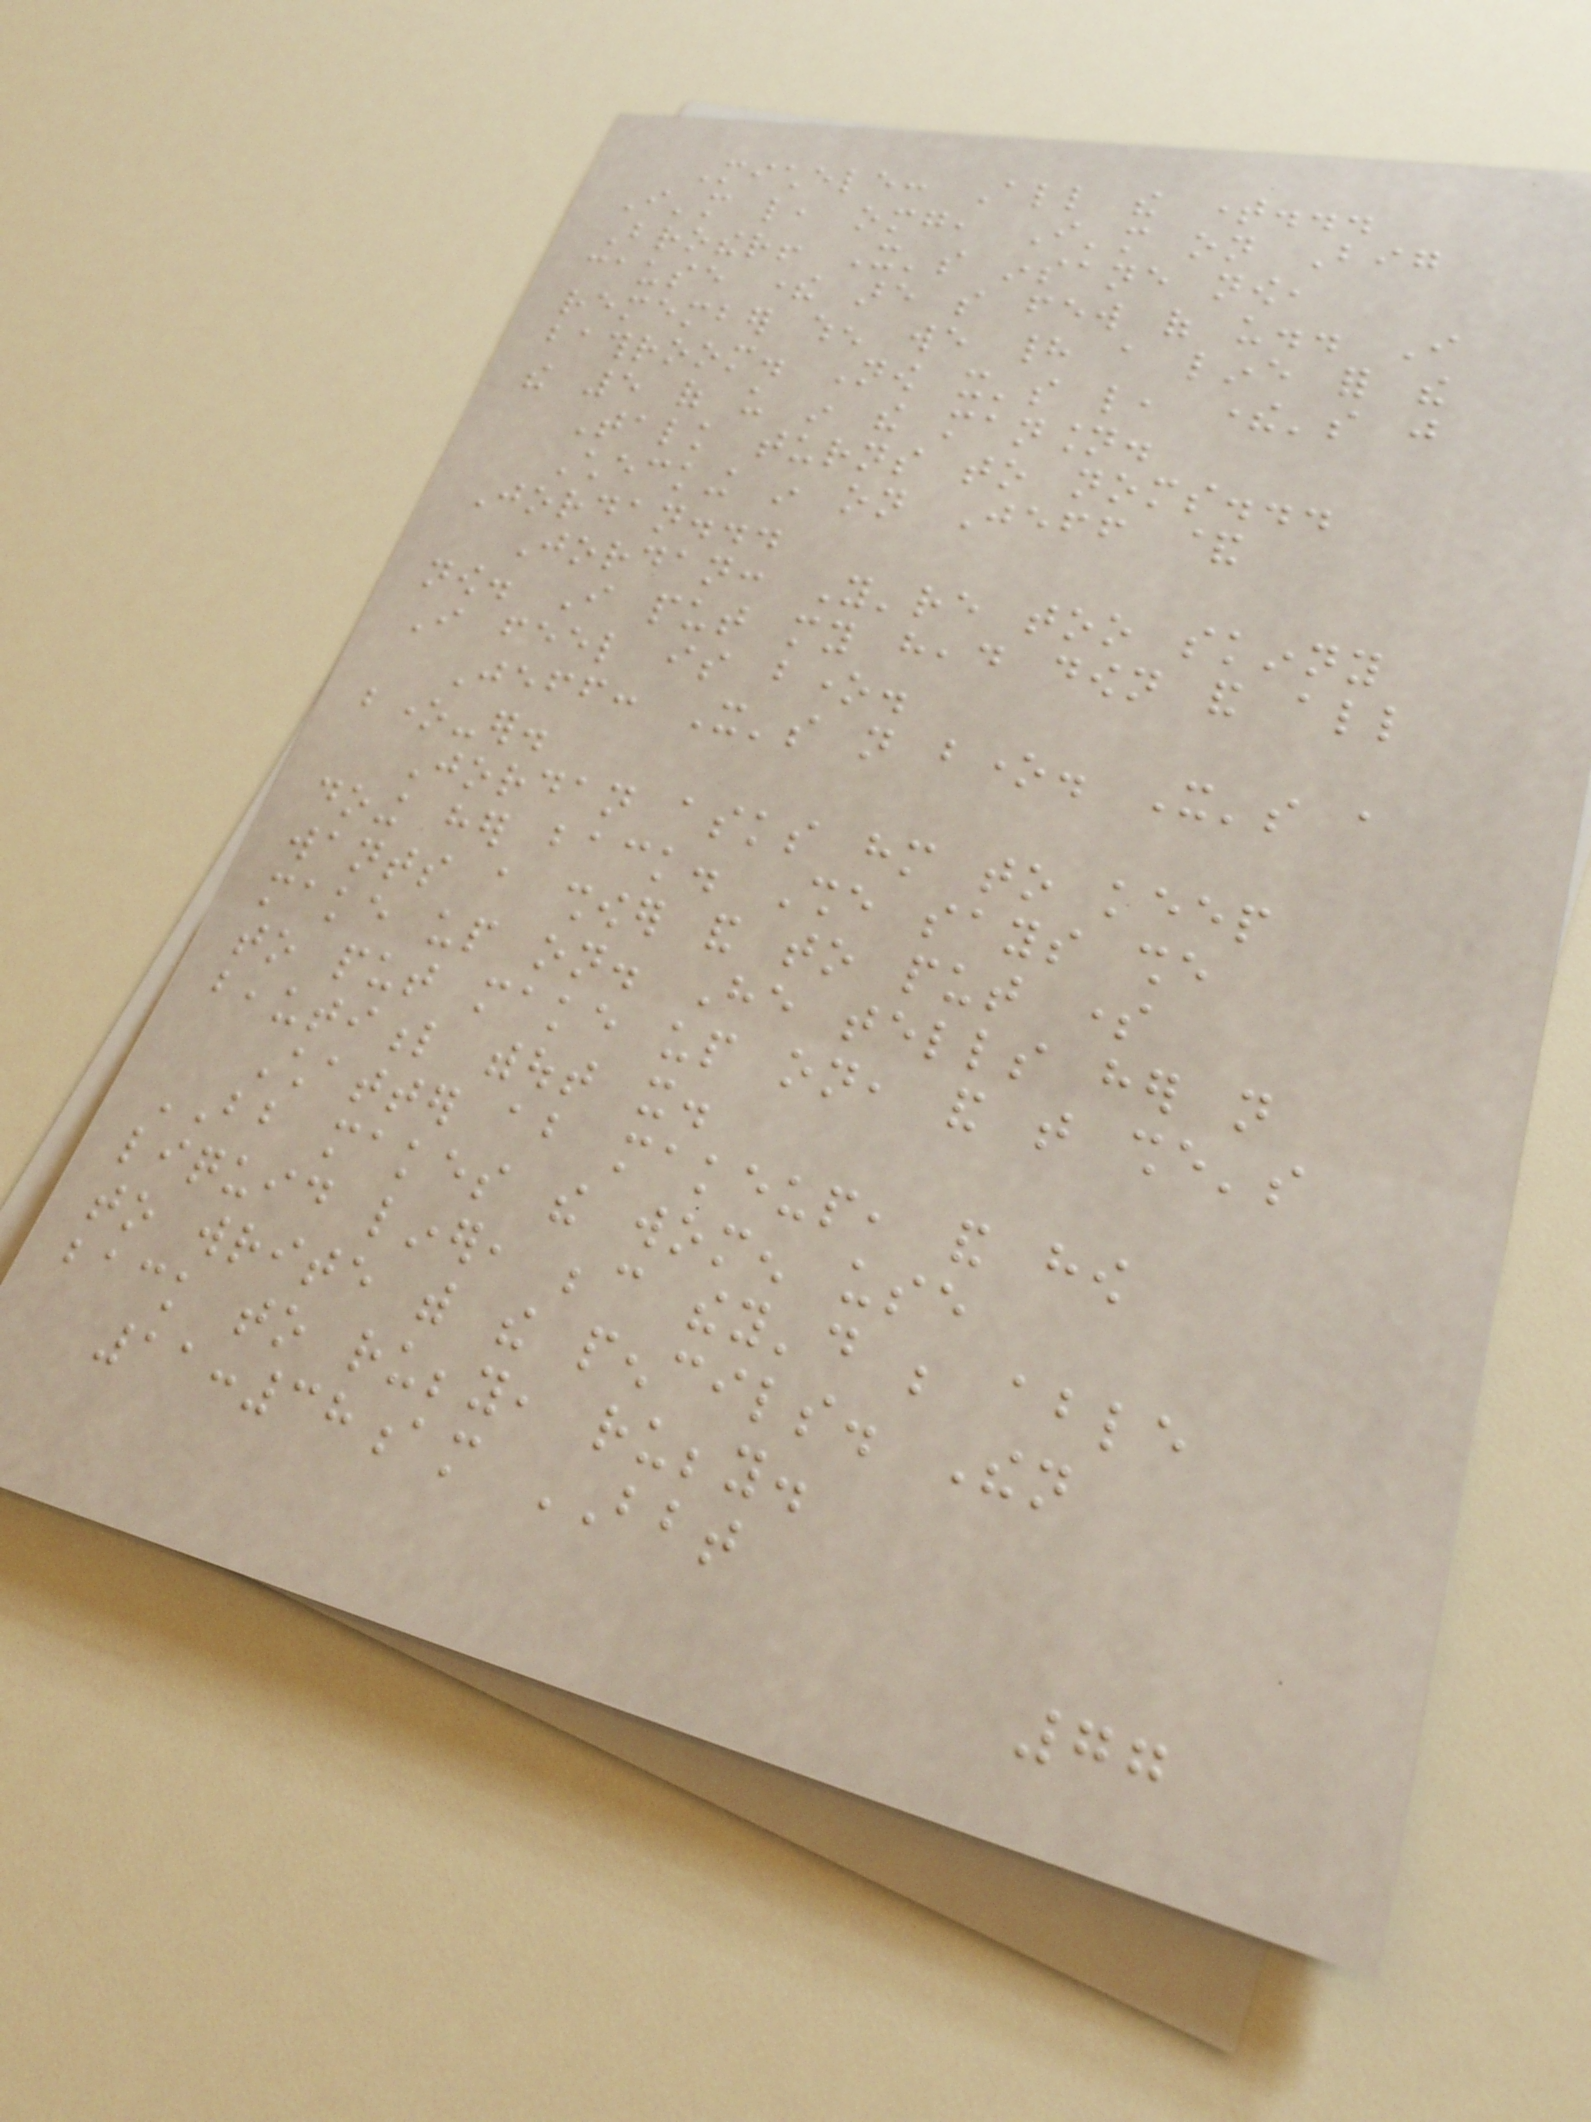Michele: All the time...
I'm like, omg, I'm on Big
Brother! It's insane now,
cause there are so few of us.. I
remember when we had a line for the
bathroom. Now it's like, there's just
the 5 of us in the mansion.
Talk turns to noms...
Checking in on Jeff &
Jordan...
Jordan: You're too skinny
now. I put my head down and all
I feel is bone.
Jeff: It's not bone. It's a
bone-er.
Jordan asks him to keep
doing her back. She says she
wants a shower and to put some
make up on. He tells her not
to put make up on, and that she's
beautiful without it.
Chatter about makeup, and how
BB makes the women use
liquid liner, because they'd be able
to write with the pencils. Then
back to rubby, rubby.
11:38am BBT
77
